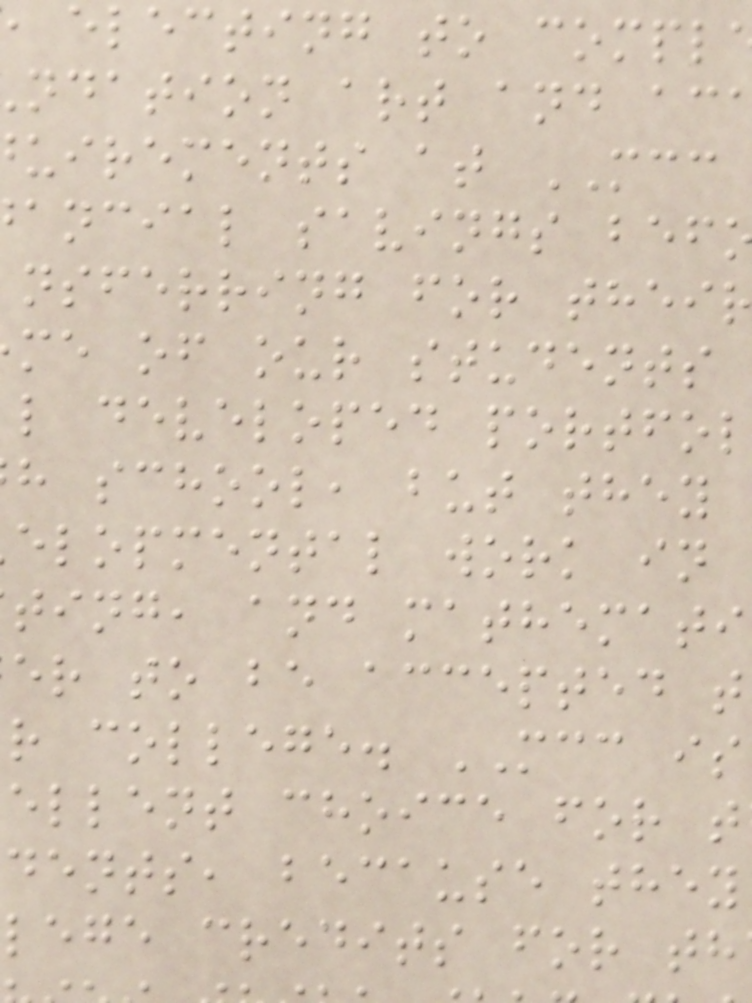electing to compl
ndation art and ac
uirements at MCC
ancial savings bef
nsferring for thei
me of our students
l developed portfol
h school, but they
elopmental work in
ting, and mathemati
er to be accepted t
r college. MCC is
ellent choice for t
dents, because they
lege credits for th
